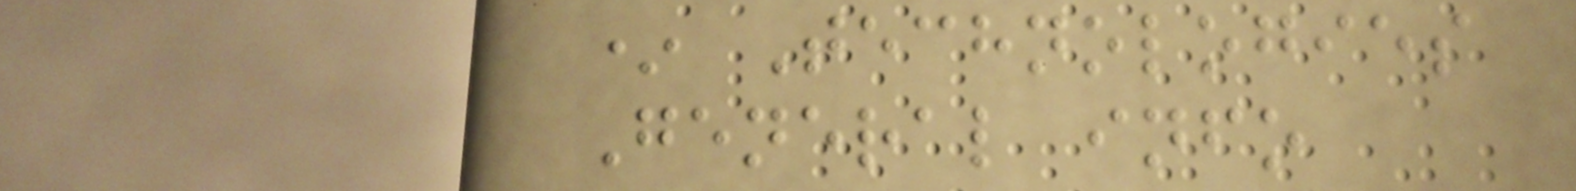* Technologies
General info
